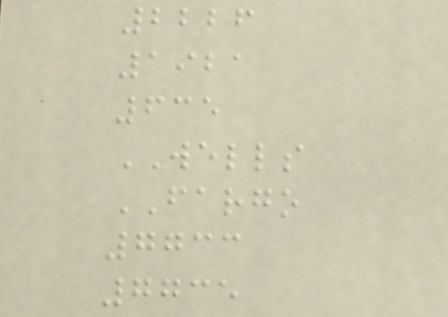2226
1921
635
WELLS
FARGO
7733
7735
